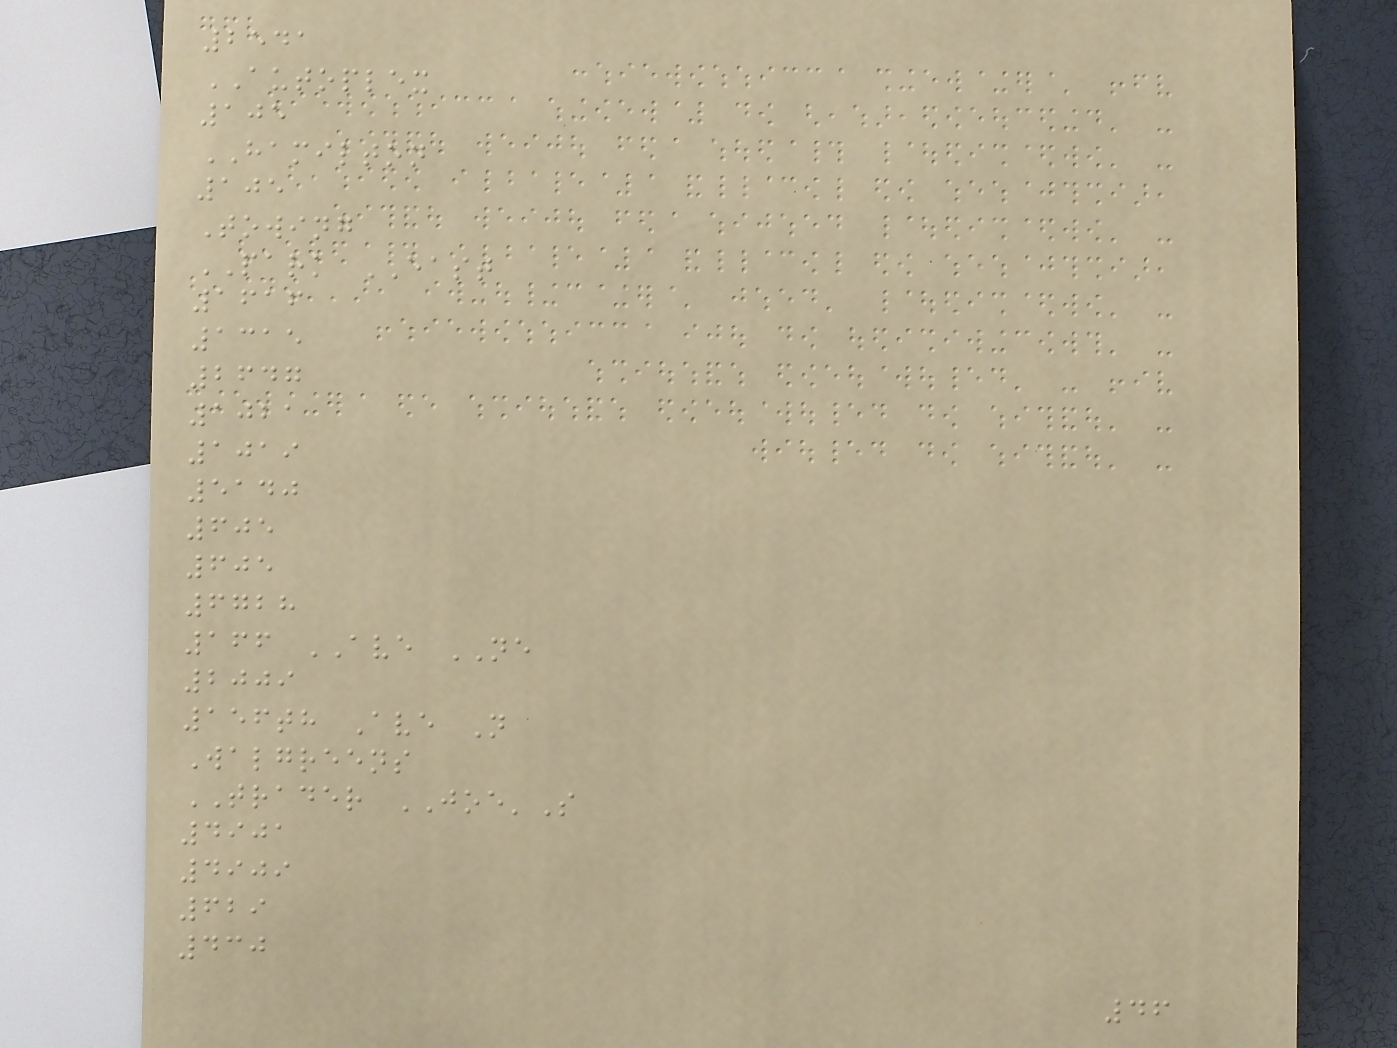2541
AUTOPLEX
105
HAMILTON
105
Towing
PARK EAST
1616
1315
2647
1021
1019
5140
605
605
6728
166 AVE NE
2009
156th Ave N
Walgreens
TRADER JOE'S
4901
4909
629
430
46
